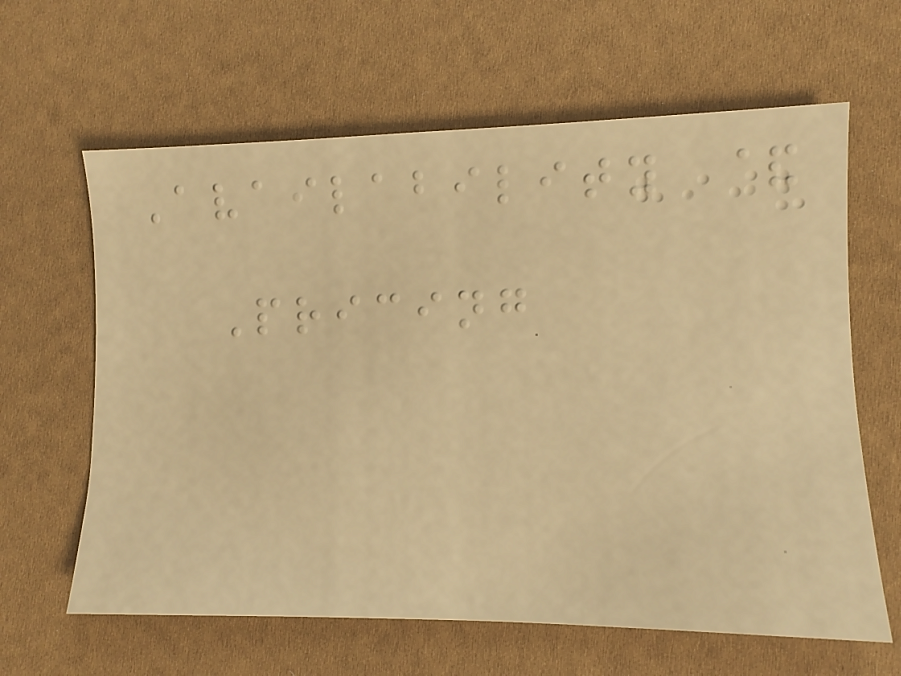Availability &
Pricing
